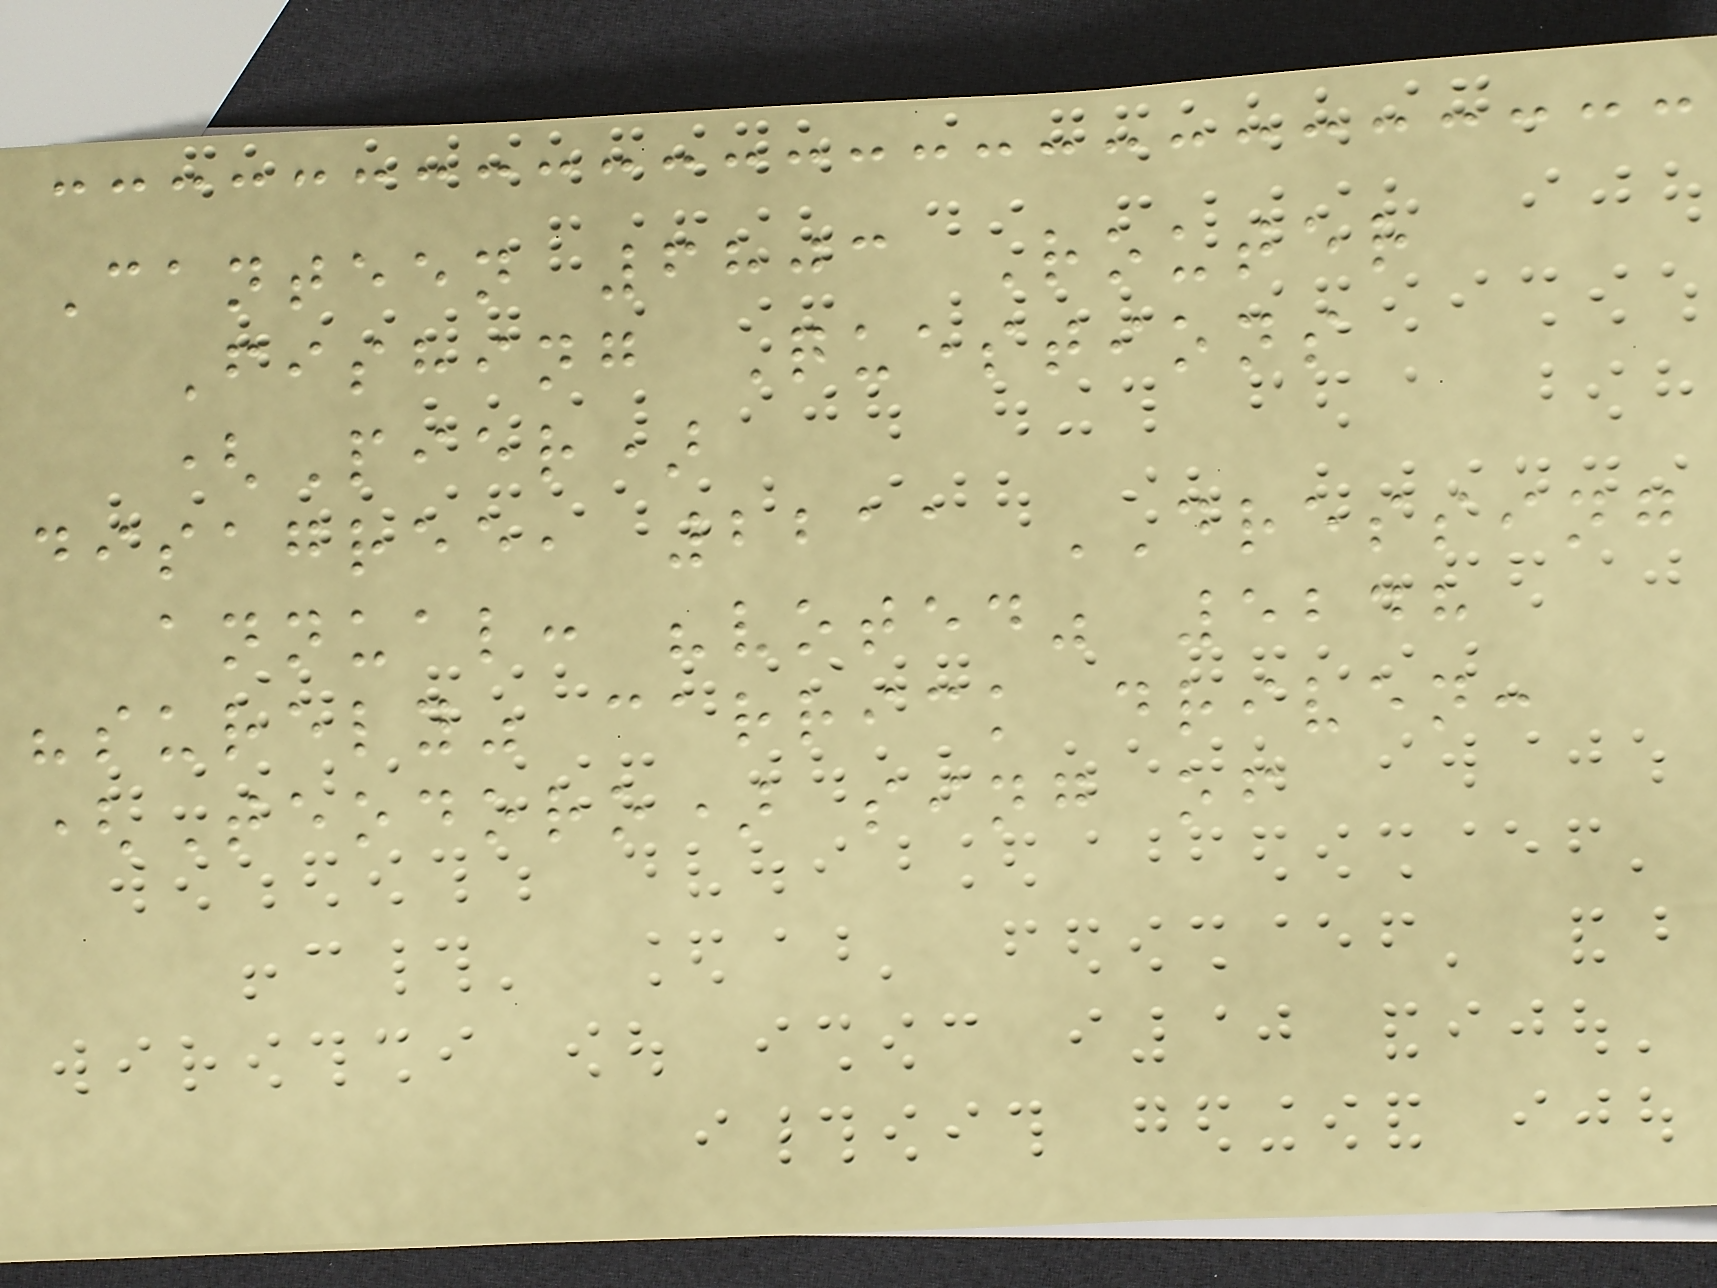Canteen 6803 Router
Fishing Questions
(Pier)
disagree, 2211 DRESSING
annual: "voted" 5248
"surely" carrick driven:
(Teodoro) sing of
